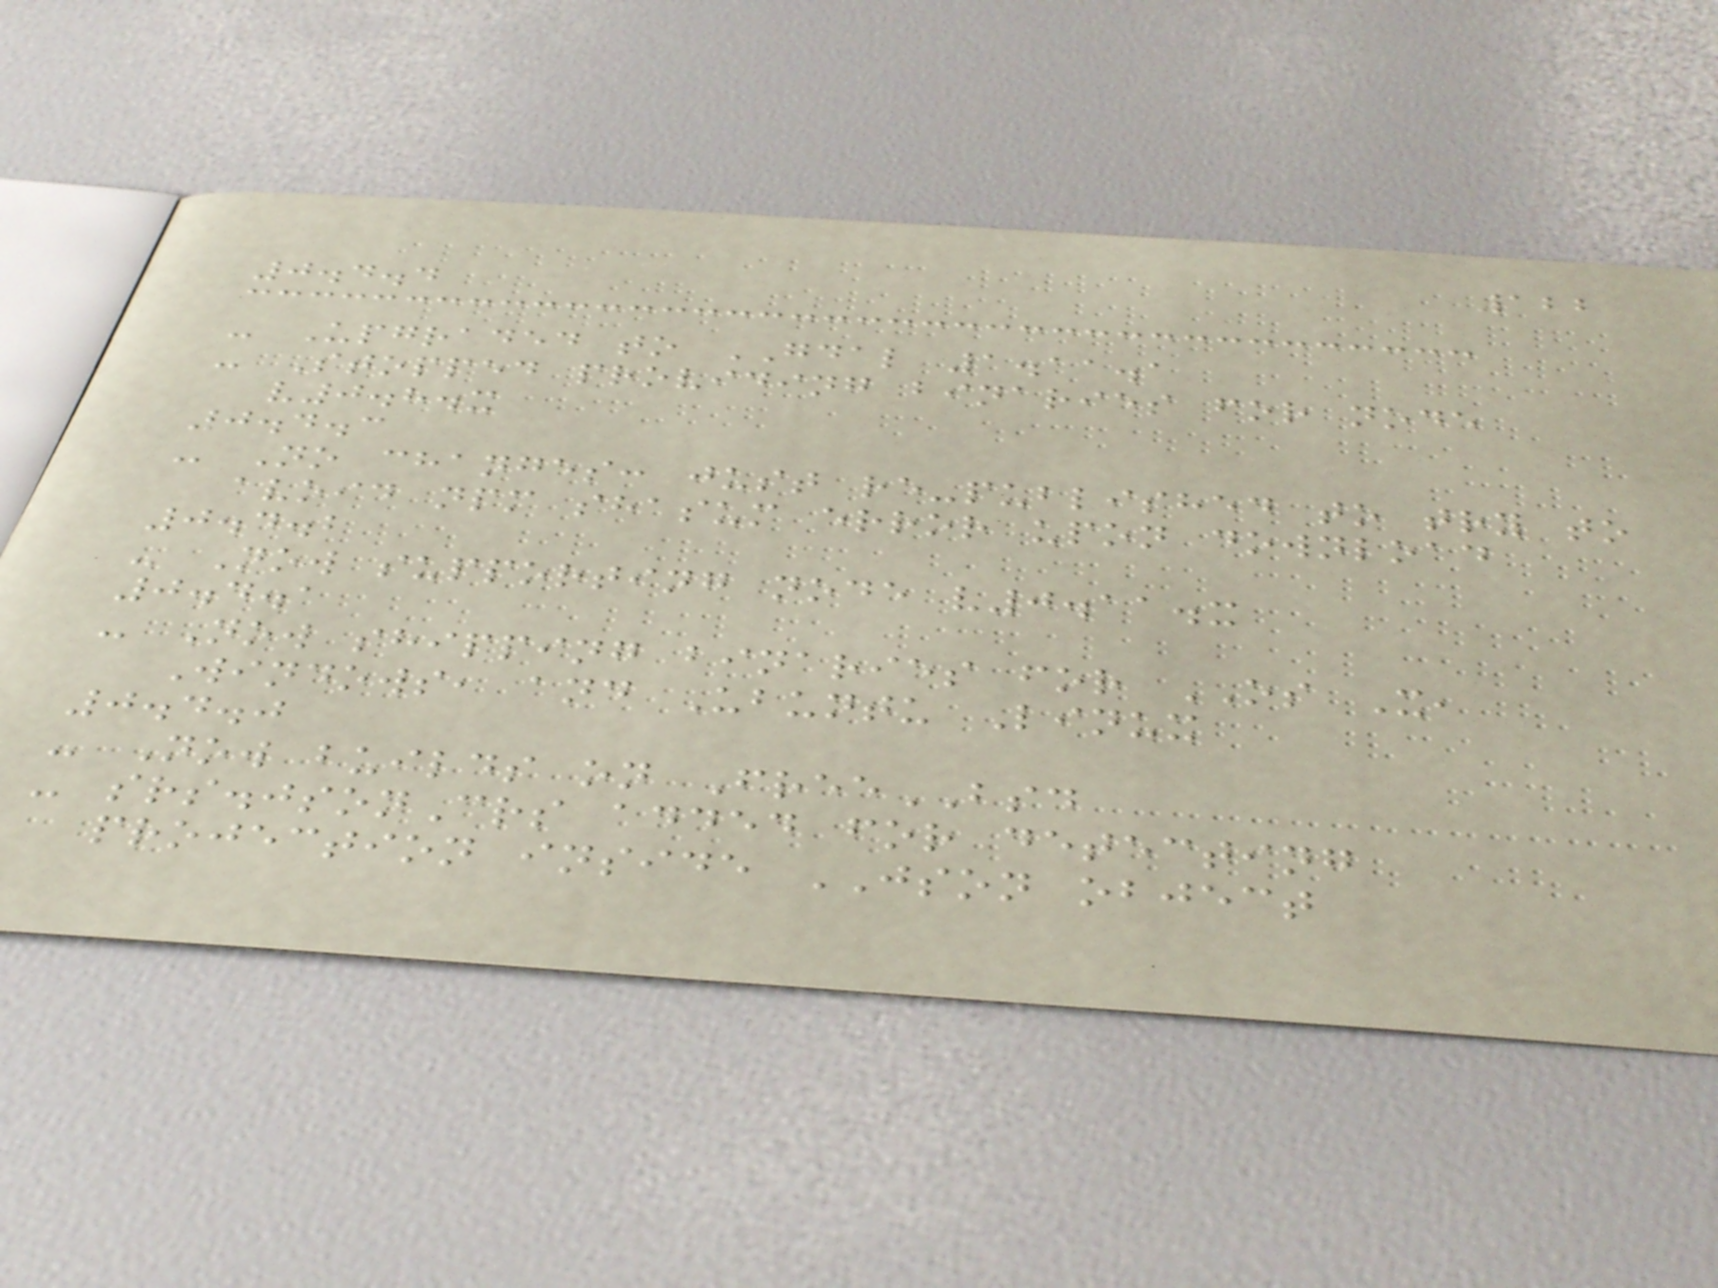122
0.4.4
- Upgraded to GDAL 1.11.1
- Stopped providing binaries for node
v0.8.x
0.4.3
- No changes: just re-published to try to
avoid npm shasum error upon download
0.4.2
- Now supporting node v0.11.x
0.4.1
- Now shipping binaries for OS X,
Windows, and Ubuntu Linux
0.4.0
- Now builds on FreeBSD
- srs.jsonCrs added for detecting
projection inside JSON object
